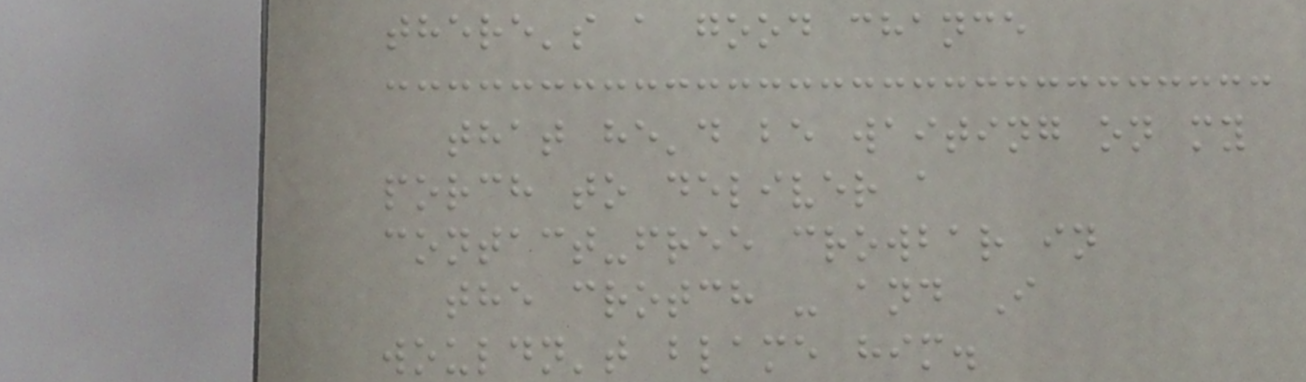there's a good chance
that he'd be waiting on my
porch to deliver a
contact-free crowbar in
the crotch - and I
wouldn't blame him.
